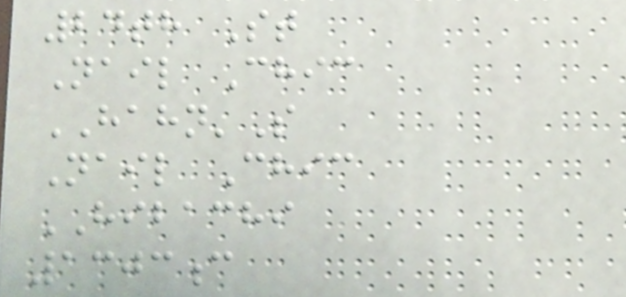24th St
Nail Chic
HAHN'S
Nail Chic
HIBACHI
1303c
